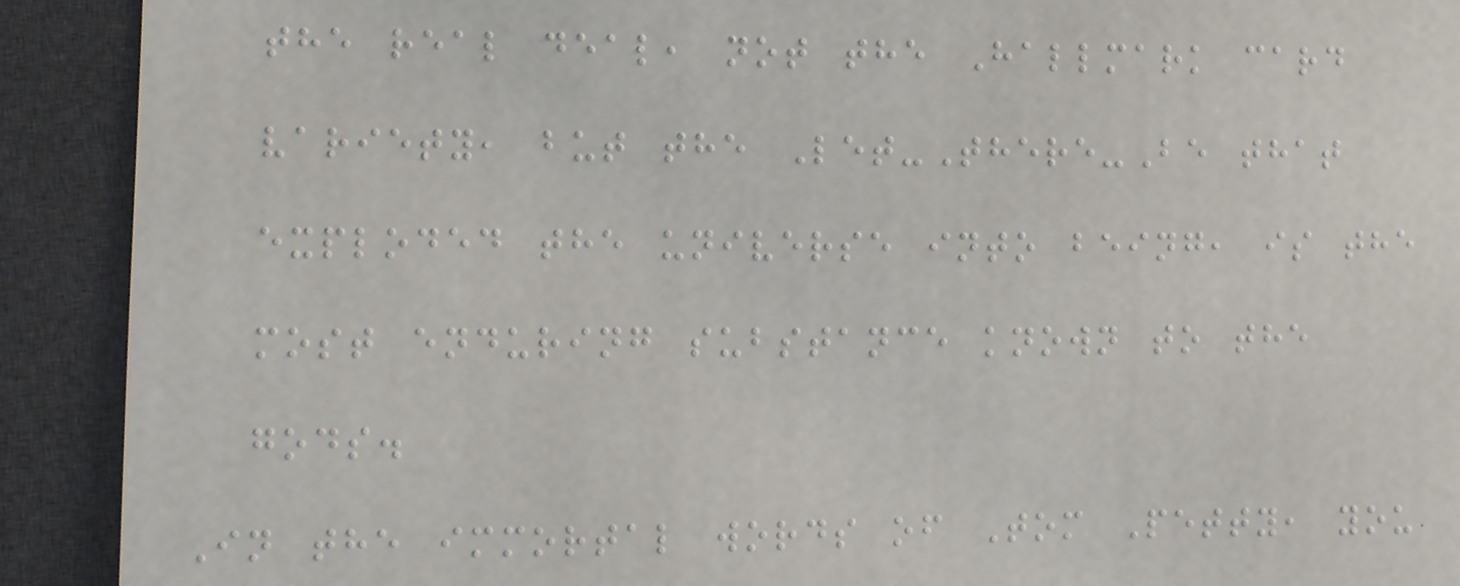the real deal, not the Hallmark card
variety, but the Let-There-Be that
exploded the universe into being, is the
most enduring substance known to the
gods.
In the immortal words of Tom Petty, you
